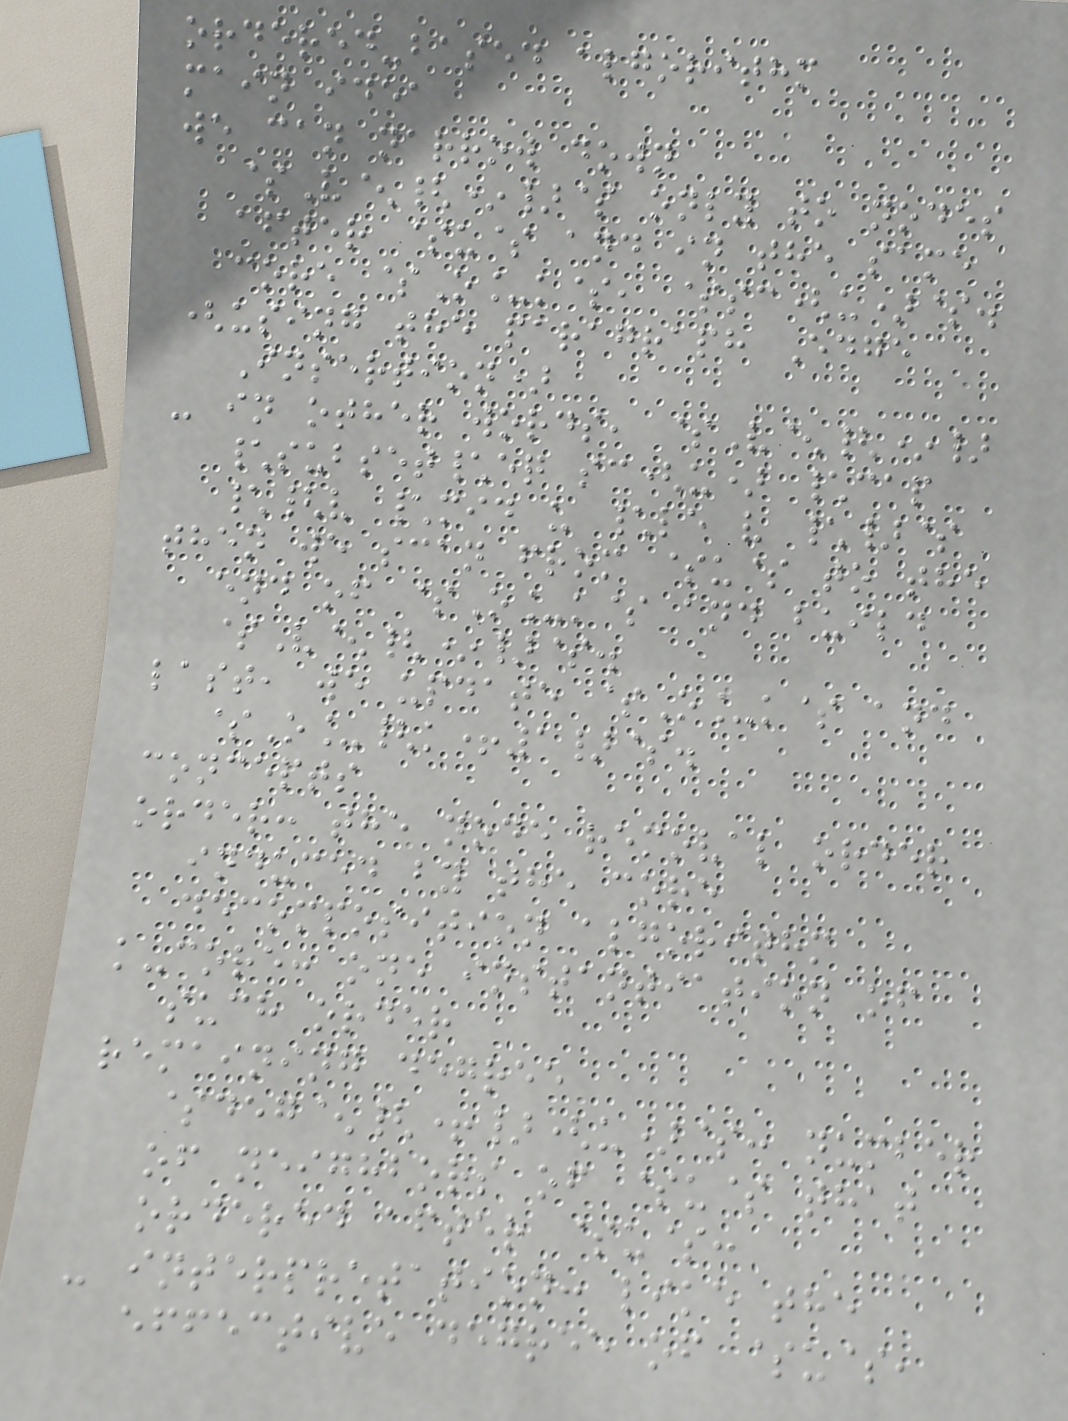ordered-based algorithm
main idea
we can narrow down
$V^{*}$ only to nodes
after $u$ and in the same
core $O_k$, $sc(u)$.
(using the paragraph Edge
Insertion)
- in other words, $V^{*}
\subset\eq sc(u) \cap
\{v \mid u \le v \}$
then we scan from $u$ to the
end of $O_k$ and build
$V^{*}$.
last, we update $O_k$ and
$O_{k+1}$.
concepts
order: the node removal order
induced by the core
decomposition algorithm
k-core: one instantiation of
such order
remaining degree
$deg^{+}(u)$: number
of neighbors of $u$ that
ordered after $u$:
- interpretation: like the
effective degree of $u$,
